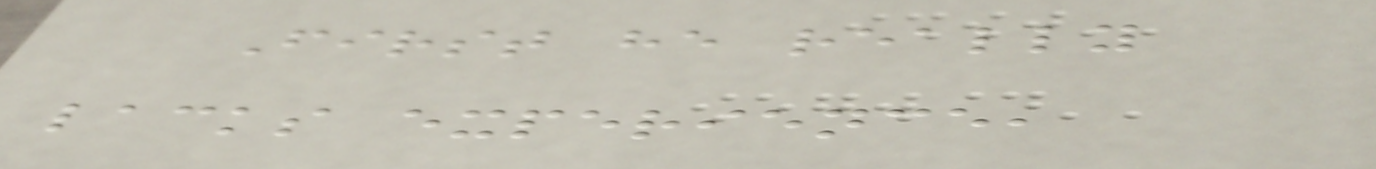First he really
lacks experience,
